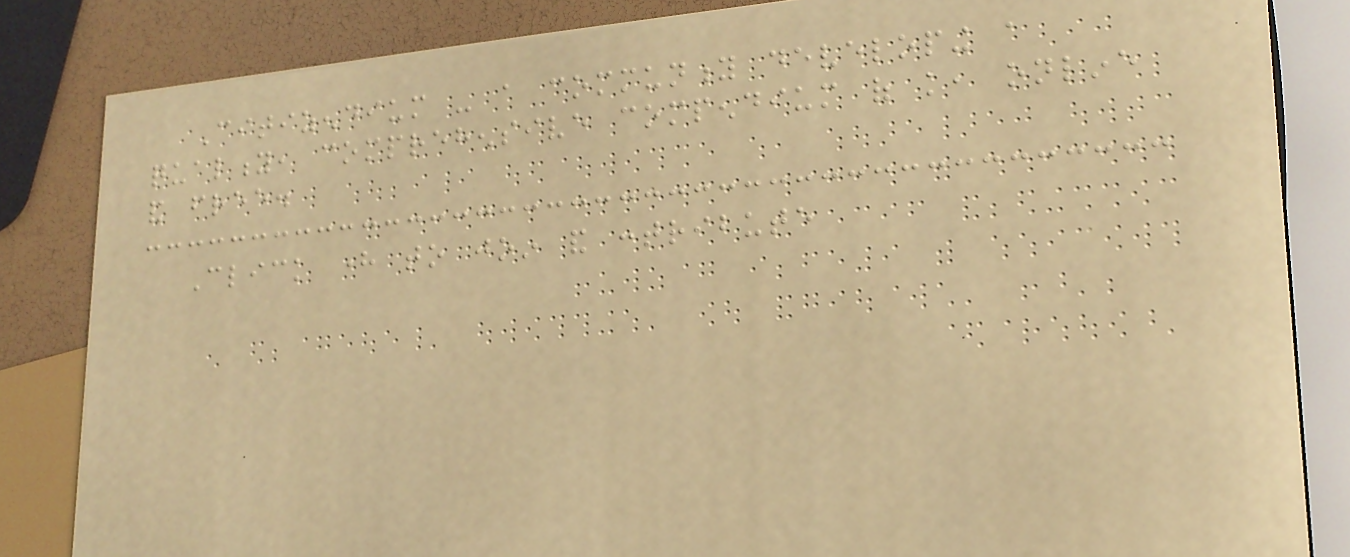Citizendium - a community developing a
quality, comprehensive compendium of knowledge, online
and free.
Click here to join and contribute
